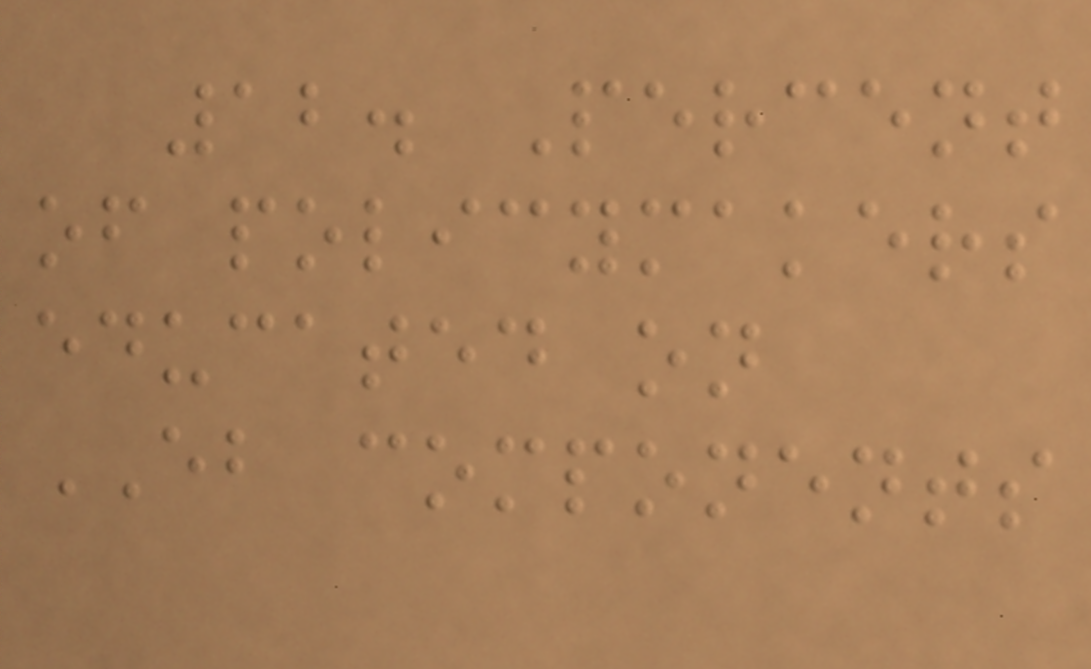12. Percent
of policymakers
educated on
EB components
